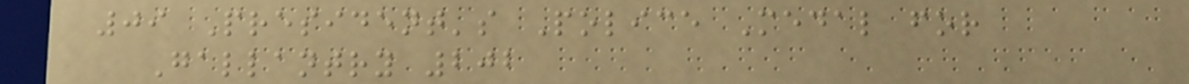09 President's Police Medal for
Gallantry 202
